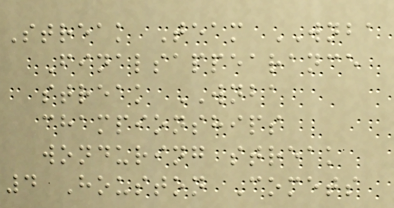Streak Team WNBA
Finalsappearance
streak WNBA
championships
wonduring streak
4 Houston Comets
